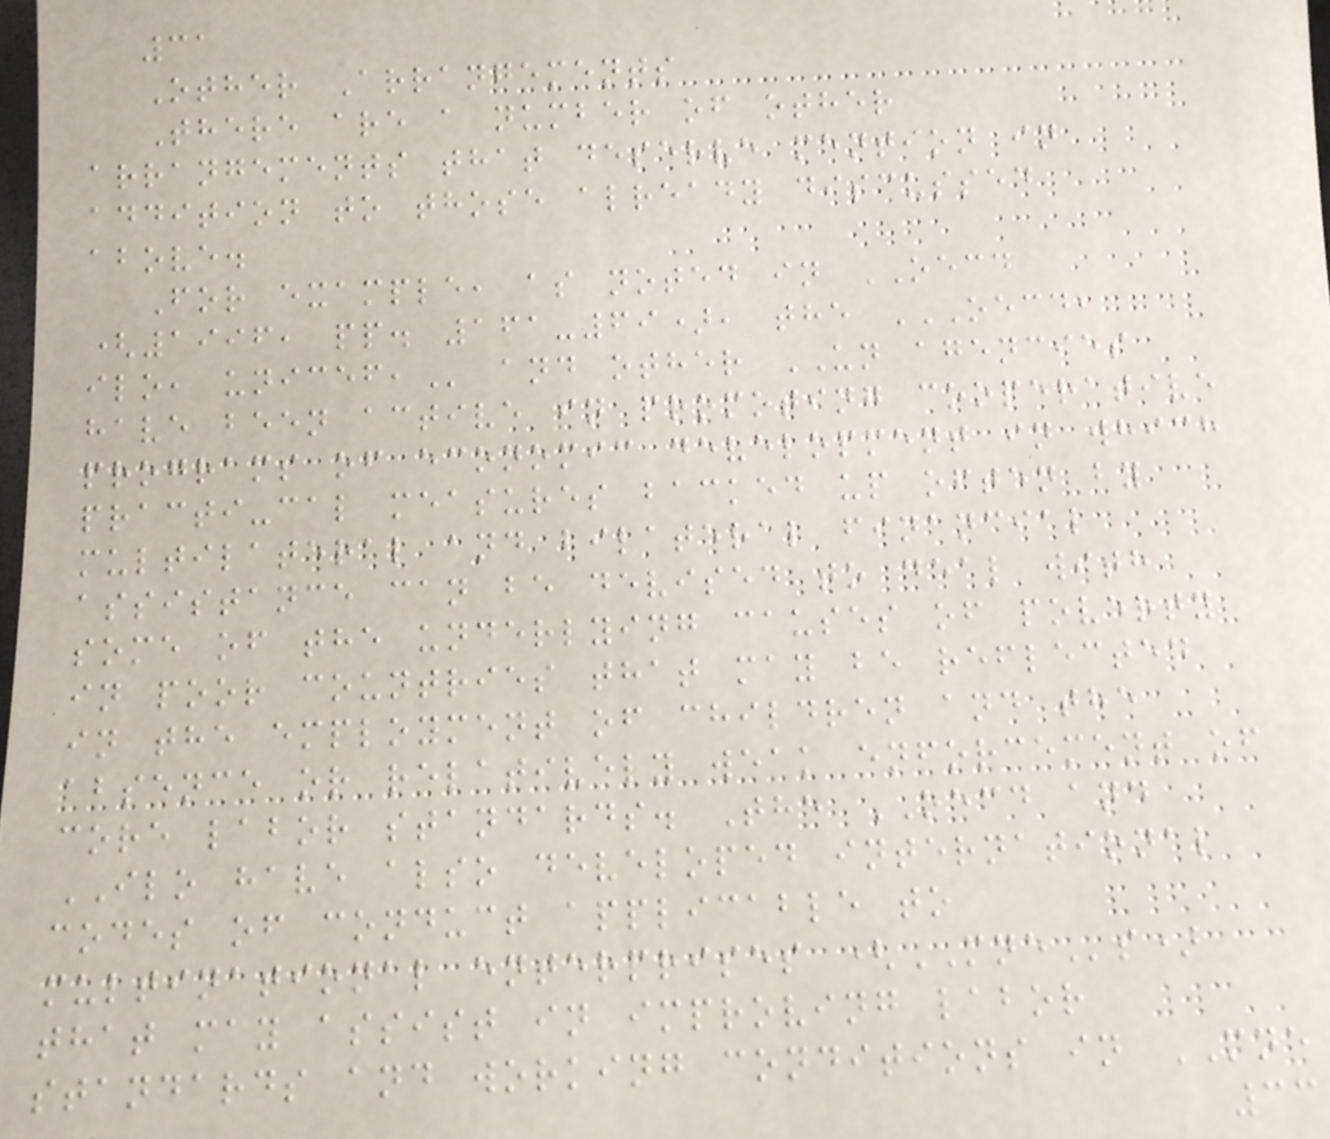31
Other Arrangements
There are a number of other
arrangements that deserve mention in
addition to those already discussed
above.
For example, as noted in OECD
(1996, pp. 161-69), the OECD,
ILO, UNICEF, and other UN agencies
have been active in promoting cooperative
programs of economic development in which
practi-cal measures backed up often by
multilateral and bilateral financial
assistance can be devised to deal with
some of the underlying causes of poverty
in poor countries that may be reflected
in the employment of children and the
absence or relatively weak enforcement of
core labor standards. The OECD and
ILO have also developed international
codes of conduct applicable to
multinational enterprises (MNEs)
that may assist in improving labor
standards and working conditions in MNE
33
